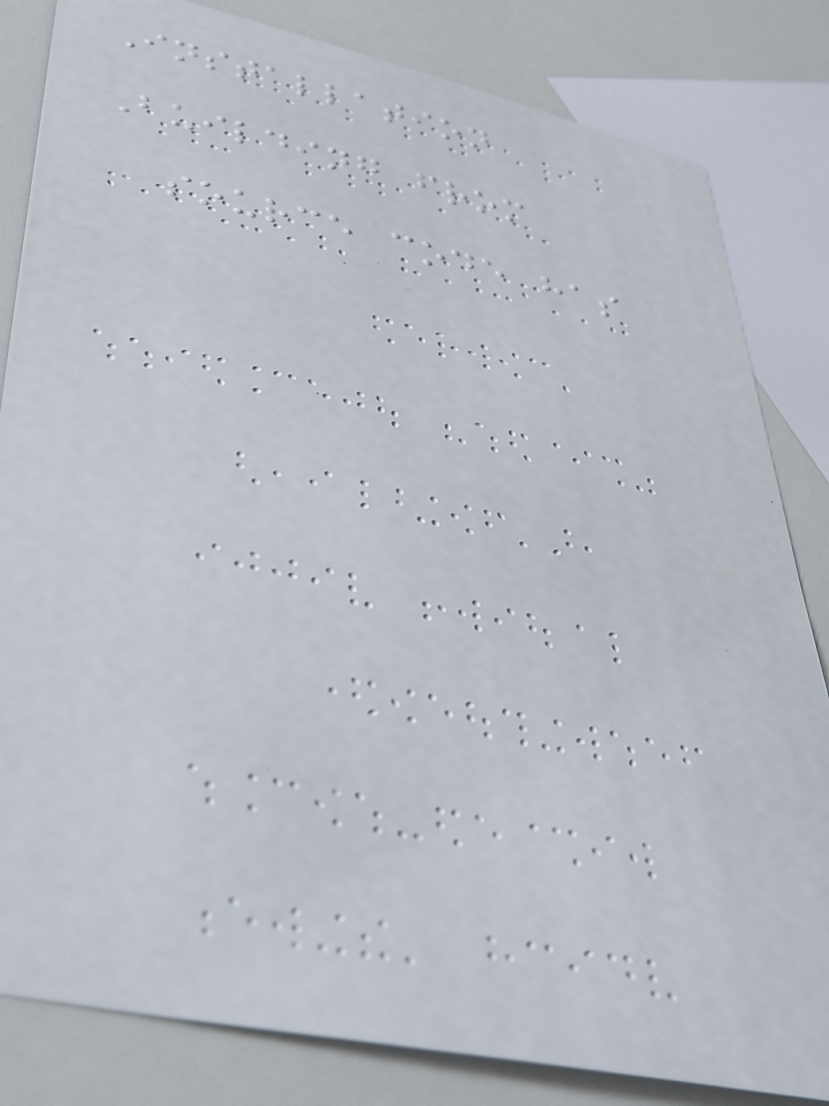Installation
Building from
source code has
